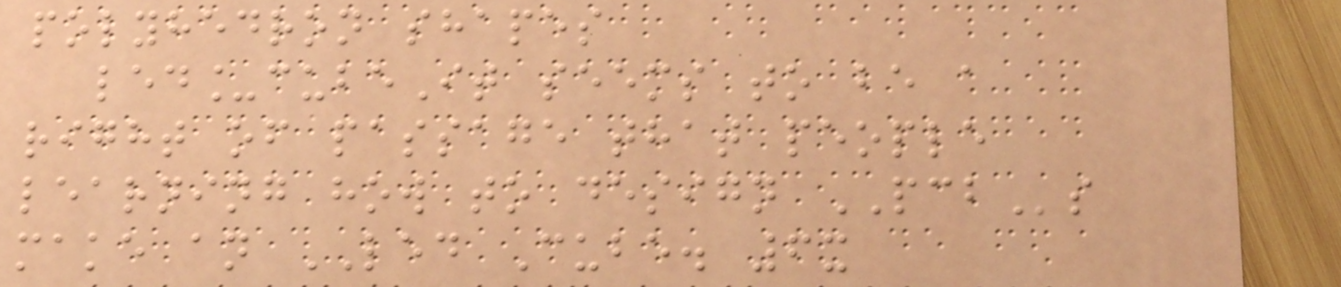polyhedron shapes
led_cubeIt seems to be a
right of passage that people
learning how to design PCBs
make an LED Cube. 6x
